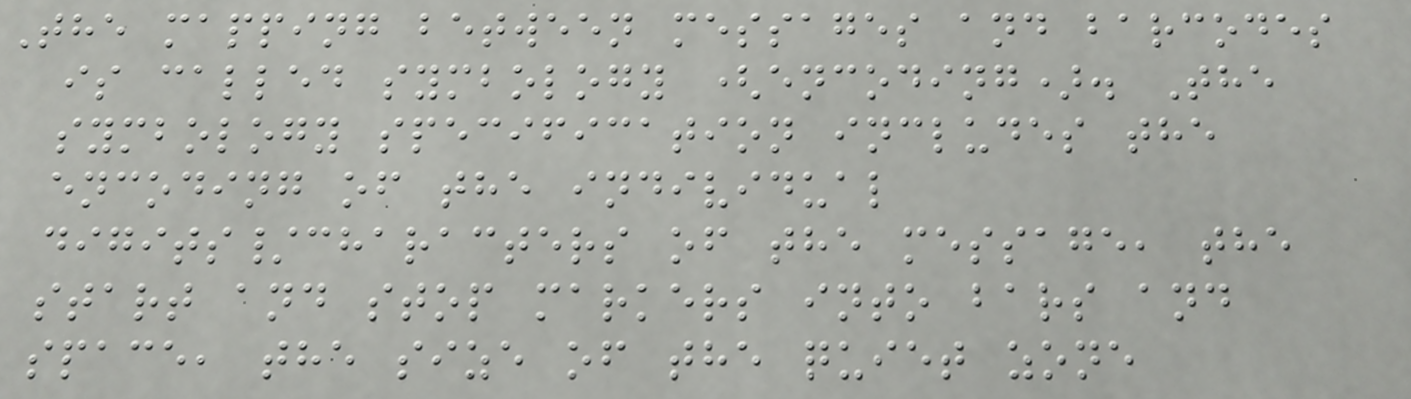The mapping between messages and barcodes
is called symbology (encoding). The
symbology specification includes the
encoding of the individual
digits/characters of the message, the
start and stop markers into bars and
space, the size of the quiet zone
